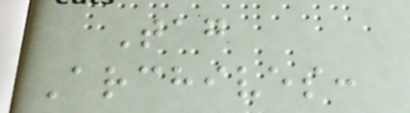Tag
Archives:
